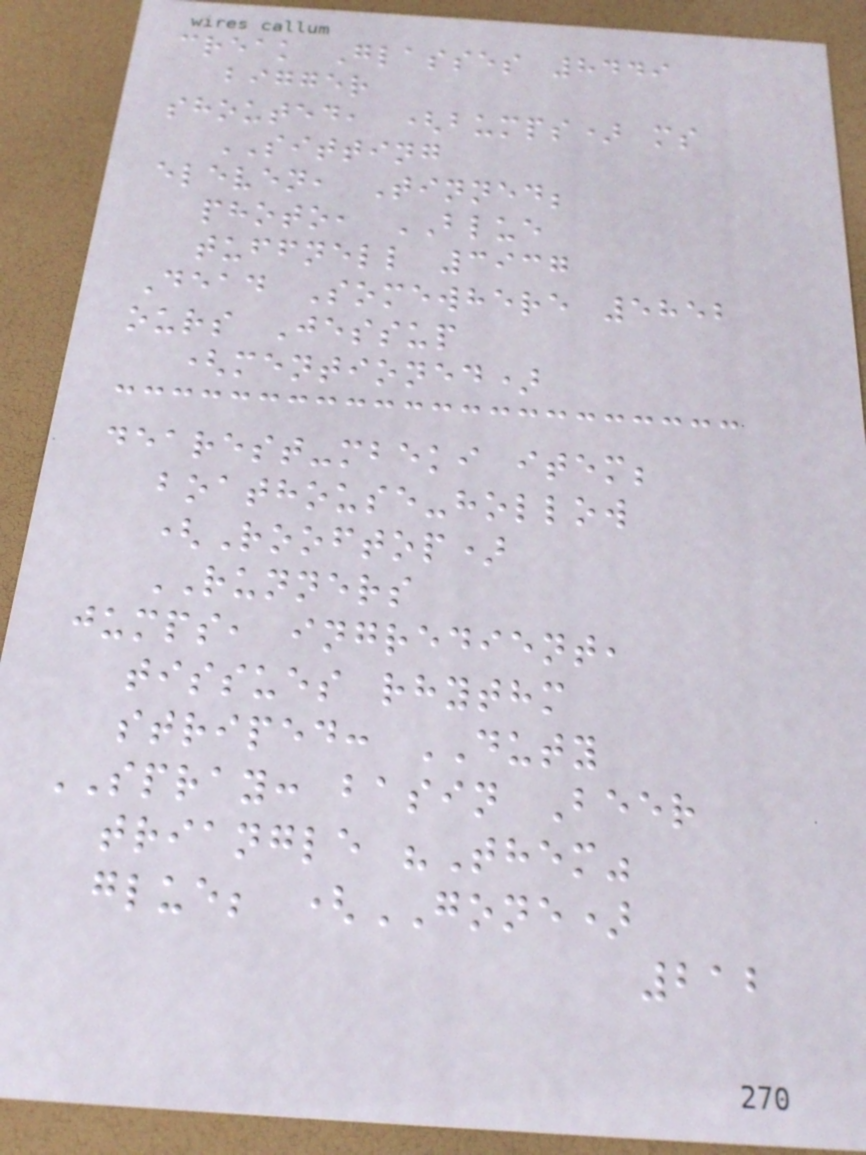creak Glasses 8449
bigger
shouted, (bumps) ms
SITTING
eleven, Tinned;
photo, BLUE
tuffnell 3937
Dead Somewhere 5852
ours Jessup
(mentioned)
dearest-mbeki item;
boathouse-hollow
(Rooftop)
RUNNERS
jumps, ingredient,
tissues rhythm
striped: DUTY
SPRAY: basin Beer
triangle "Them"
glue; (GONE)
212
